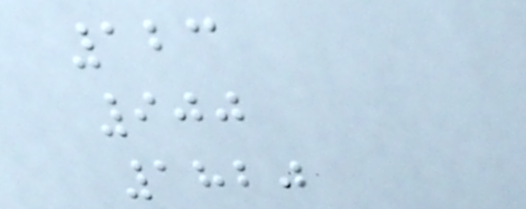123
900
1820
